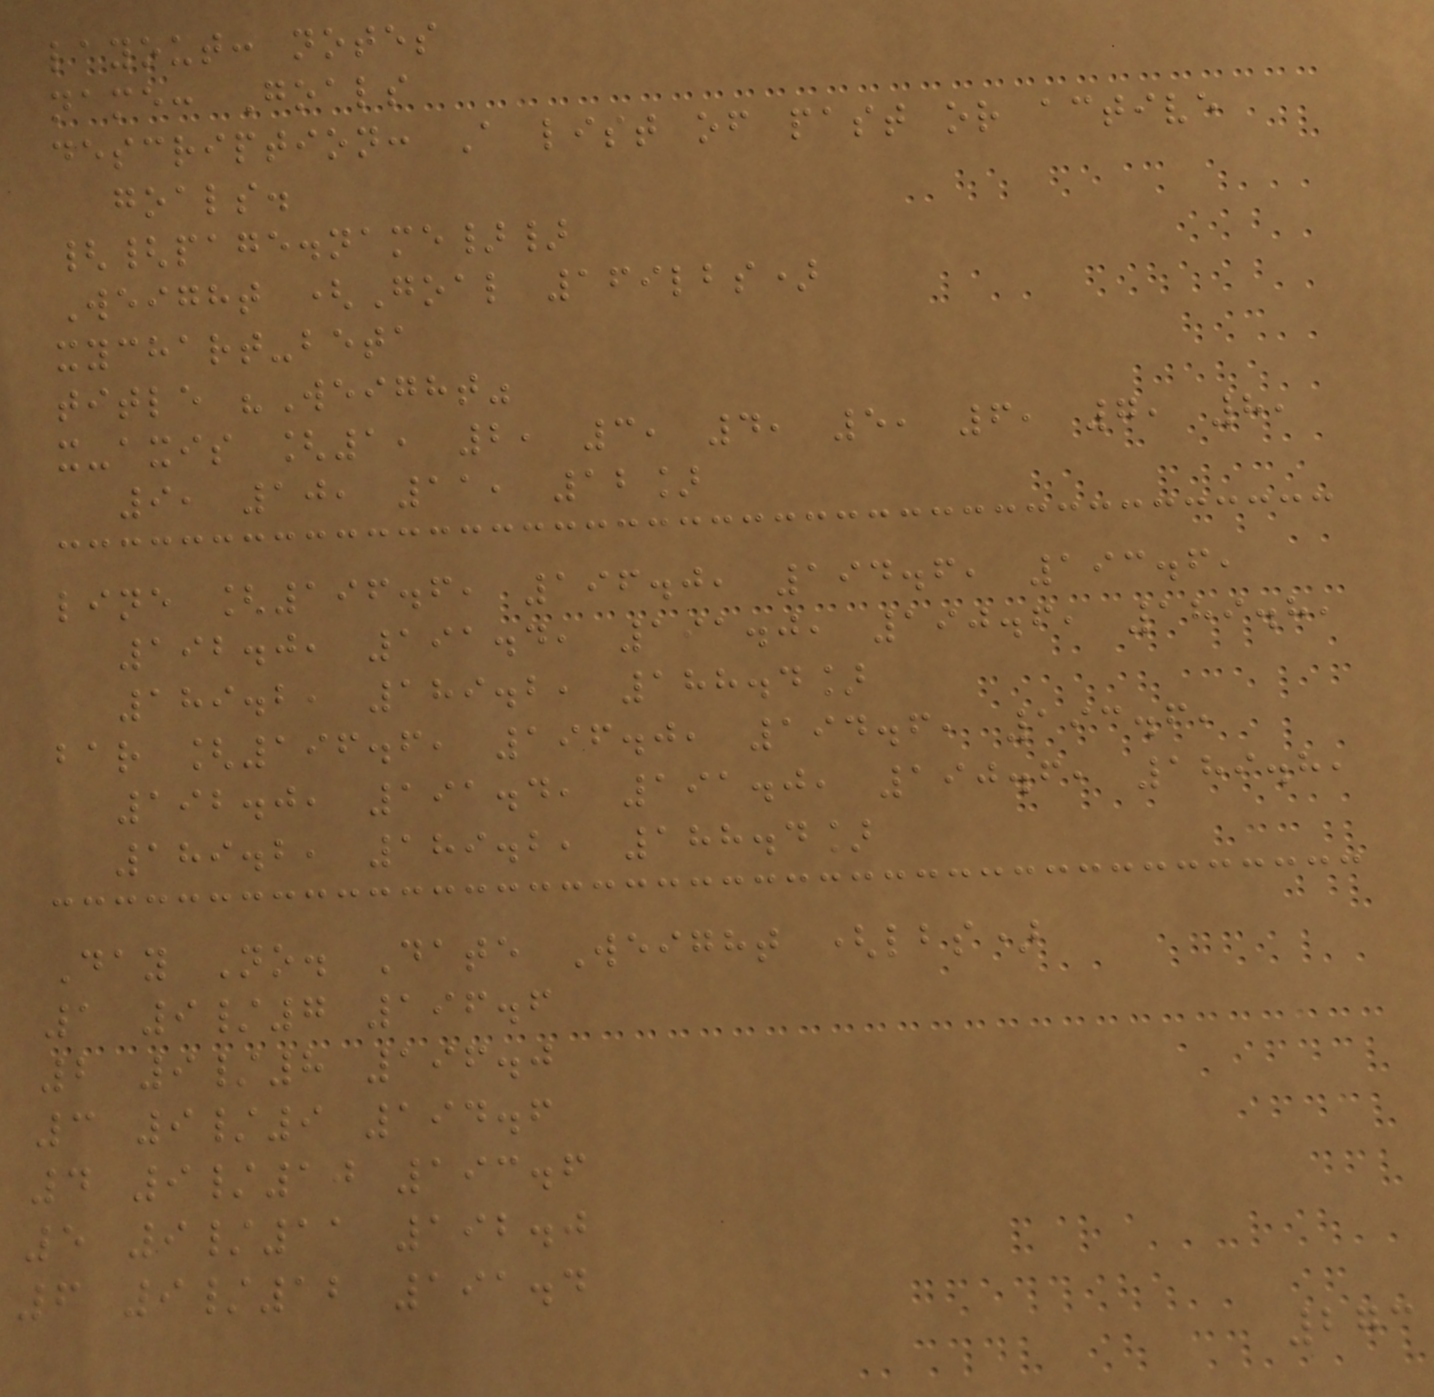layout: notes
name: Goals
description: A list of past or active
goals.
{{page.name}}
Weight (Goal 169lbs)
xychart-beta
title "Weight"
x-axis [1, 2, 3, 4, 5, 6, 7, 8,
9, 10, 11, 12]
line [196.6, 196.0, 194.6, 193.6,
192.0, 191.4, 191.0, 190.6, 189.8,
189.2, 189.2, 188.4]
bar [196.6, 196.0, 194.6, 193.6,
192.0, 191.4, 191.0, 190.6, 189.8,
189.2, 189.2, 188.4]
Day No. Date Weight (lbs)
1 9/7 196.6
2 9/8 196.0
3 9/9 194.6
4 9/10 193.6
5 9/11 192.0
6 9/12 191.4
273
